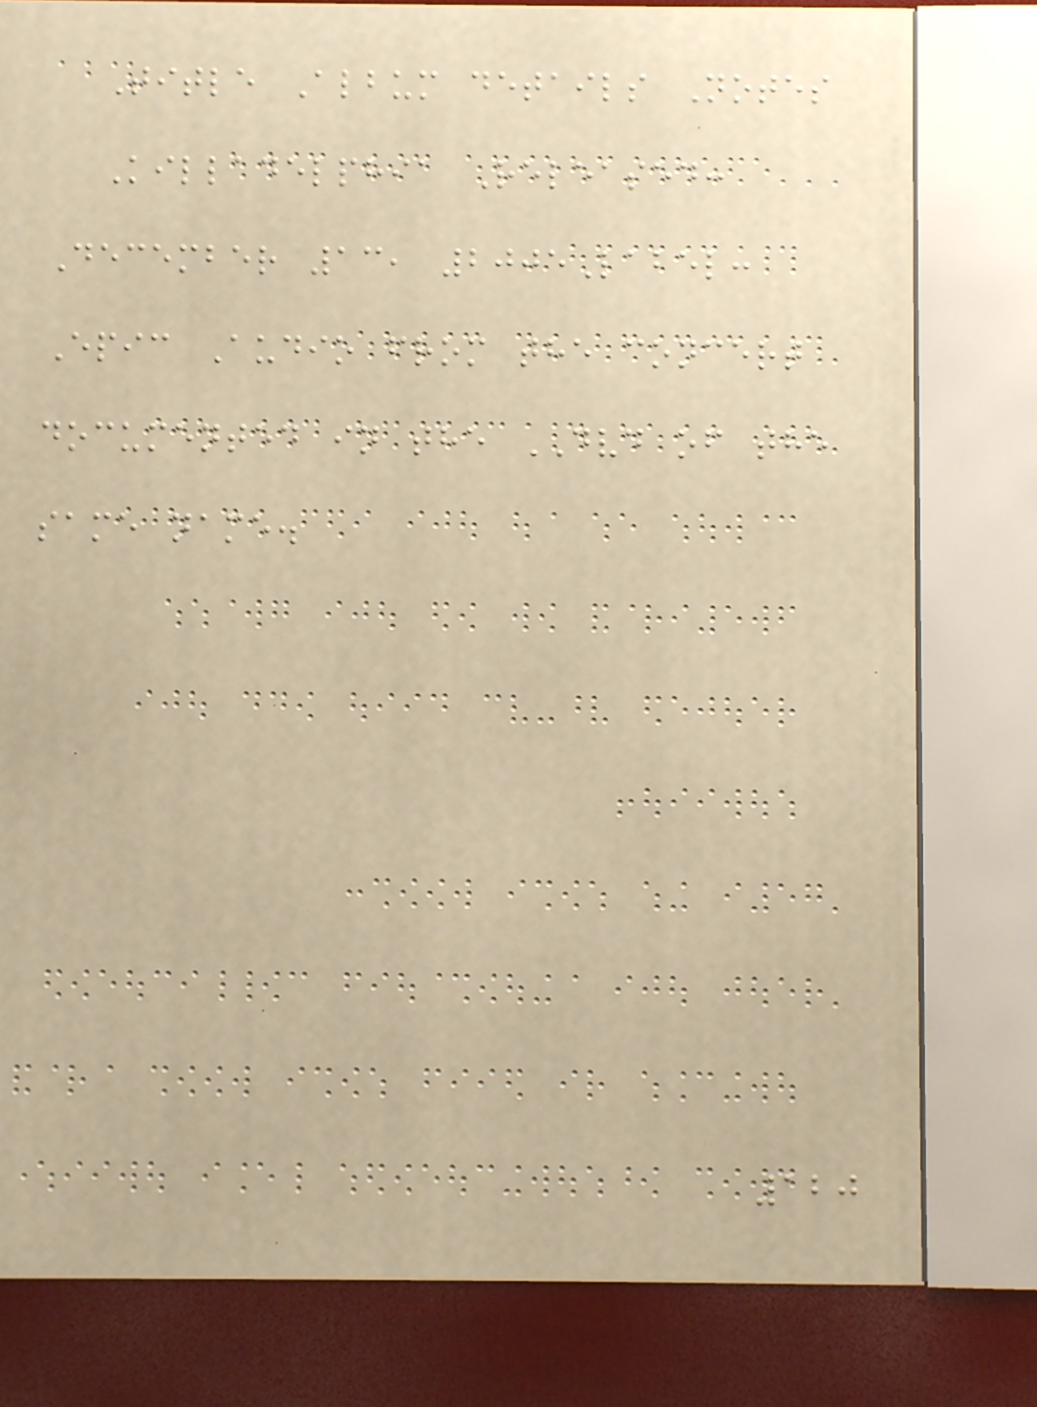Title Album details Notes
Killadelphia Released:
December 13, 2005Label:
Epic Audio from the concert
documented in the DVD of the
same name.
120
